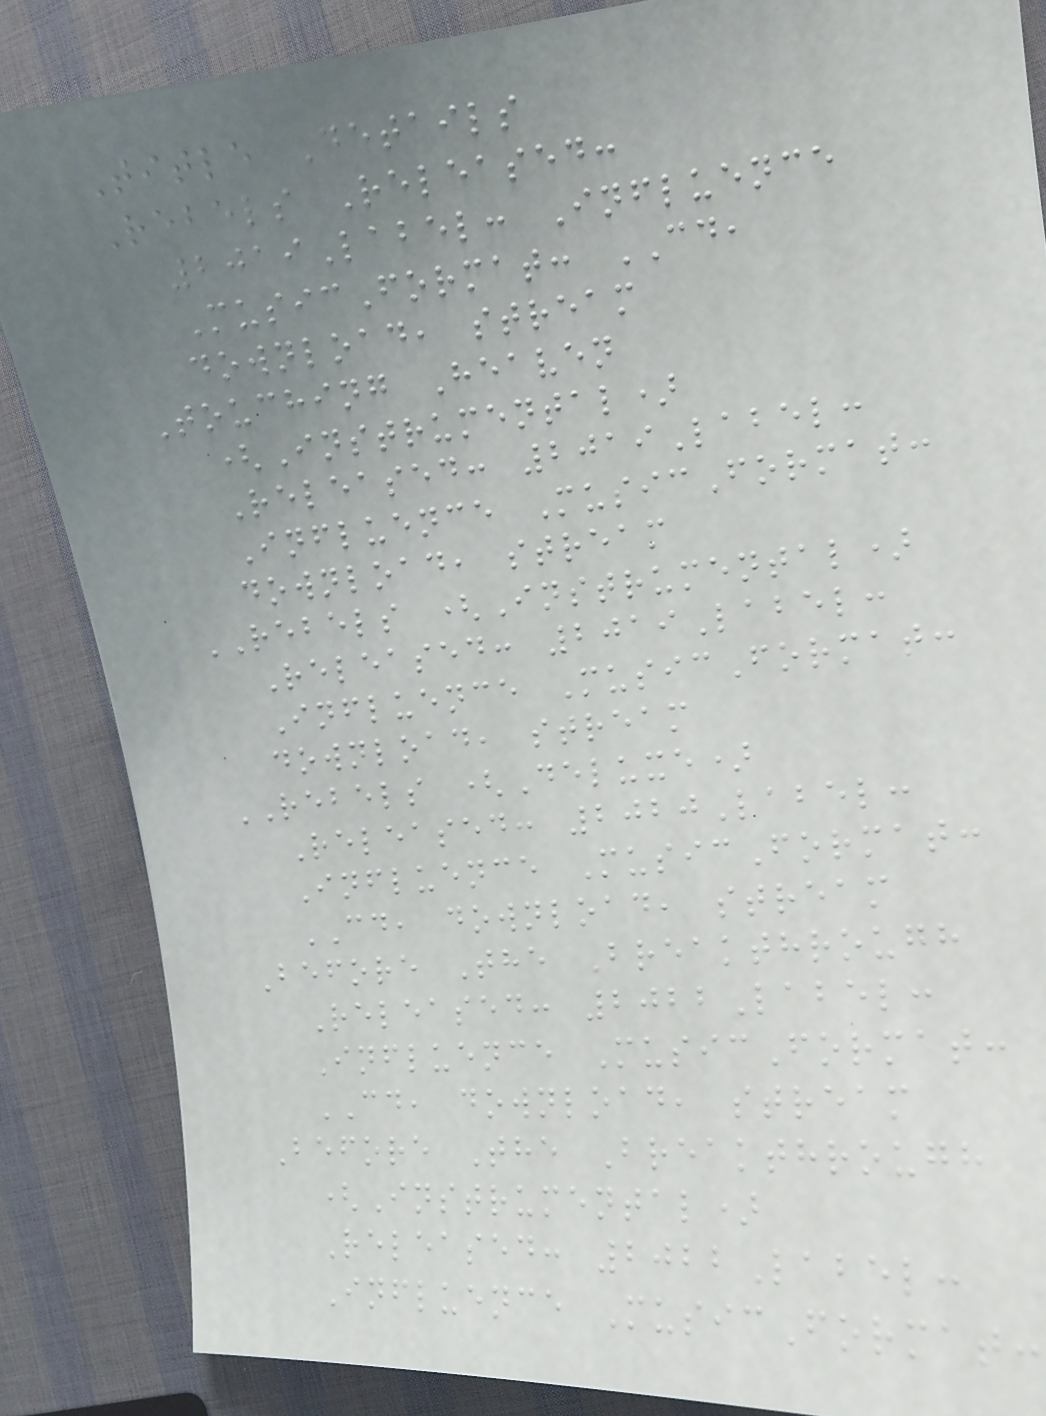Title Details
Rebels Released:
2019Label: Influence
MusicFormat: CD,
download, stream
Touching Heaven
(Instrumental)
Released: 2019Label:
Influence MusicFormat:
download, stream
REBELS (Instrumental)
Released: 2019Label:
Influence MusicFormat:
download, stream
REBELS (Deluxe)
Released: 2020Label:
Influence MusicFormat:
CD, download, stream
Before The Breakthrough
Released: 2022Label:
Influence MusicFormat:
CD, download, stream
Before The Breakthrough
(Instrumental)
Released: 2022Label:
Influence MusicFormat:
